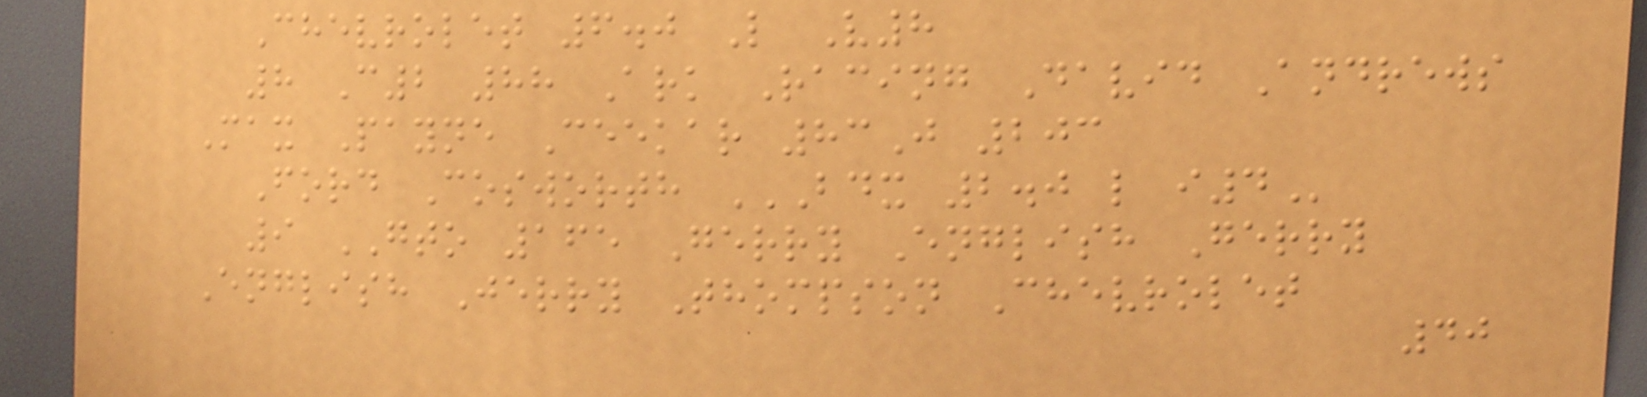Chevrolet 6.0 L V8
8 C2 88 Ark Racing David Andrews
Max Payne Ceekar 83J 203
Ford Cosworth BDX 2.0 L I4
9 GTO 165 Gerry English Gerry
English Jerry Thompson Chevrolet
40
